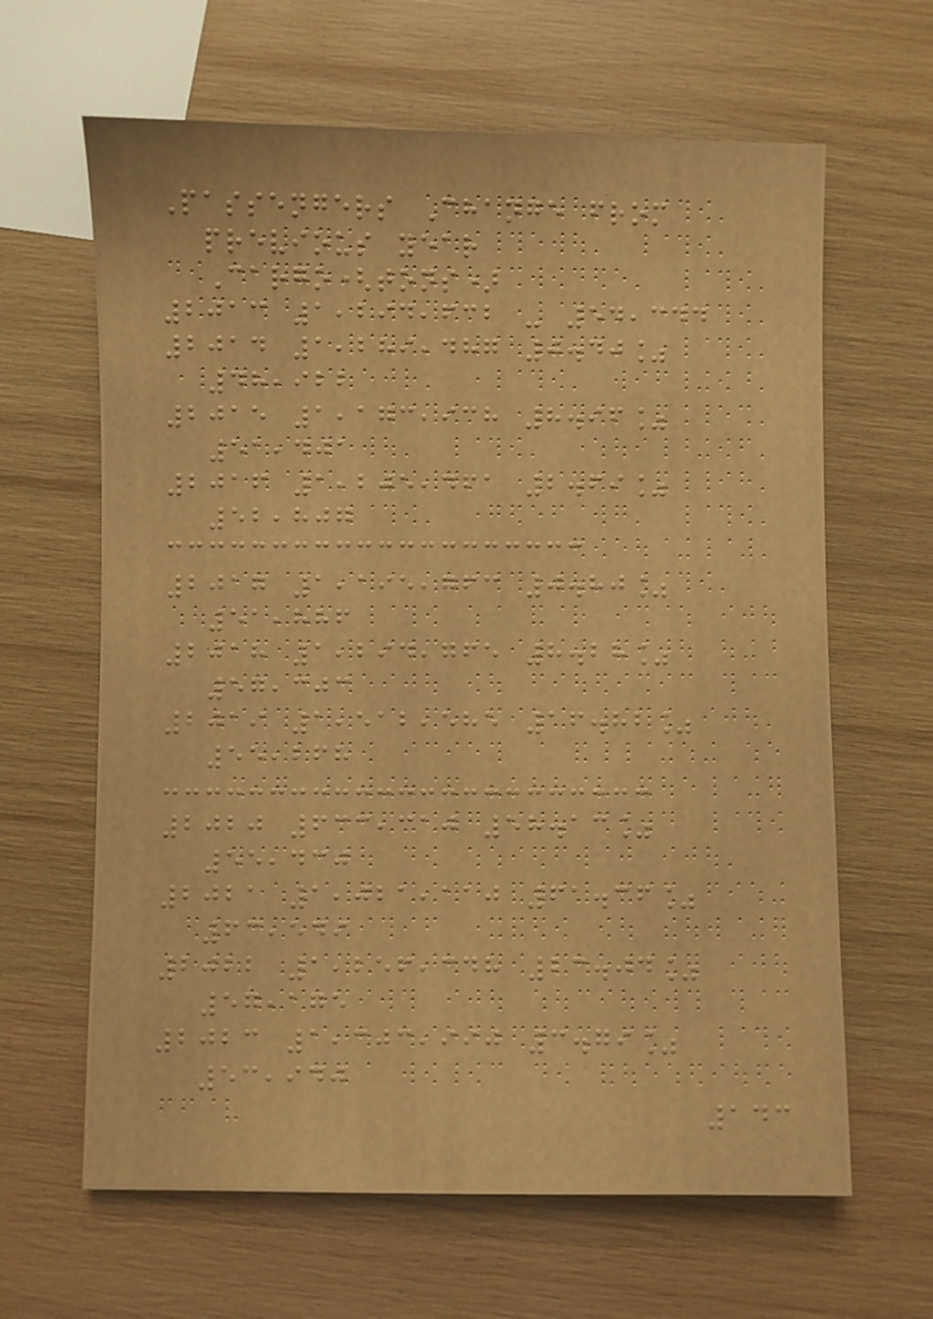Passengers Change from
previous year
Cargo(tons)
2013 1,294,632 - 54,344
2014 1,289,487 0.40%
48,922
2015 1,173,938 8.96%
51,401
2016 1,205,461 2.69%
52,807
2017 1,195,763 0.80%
51,886
2018 1,294,765 8.28%
57,303
2019 1,512,585 16.82%
55,268
2020 633,310 58.13%
55,430
2021 1,021,110 61.36%
63,549
2022 1,256,348 23.04%
57,175
2023 1,303,990 3.79%
53,940
143
